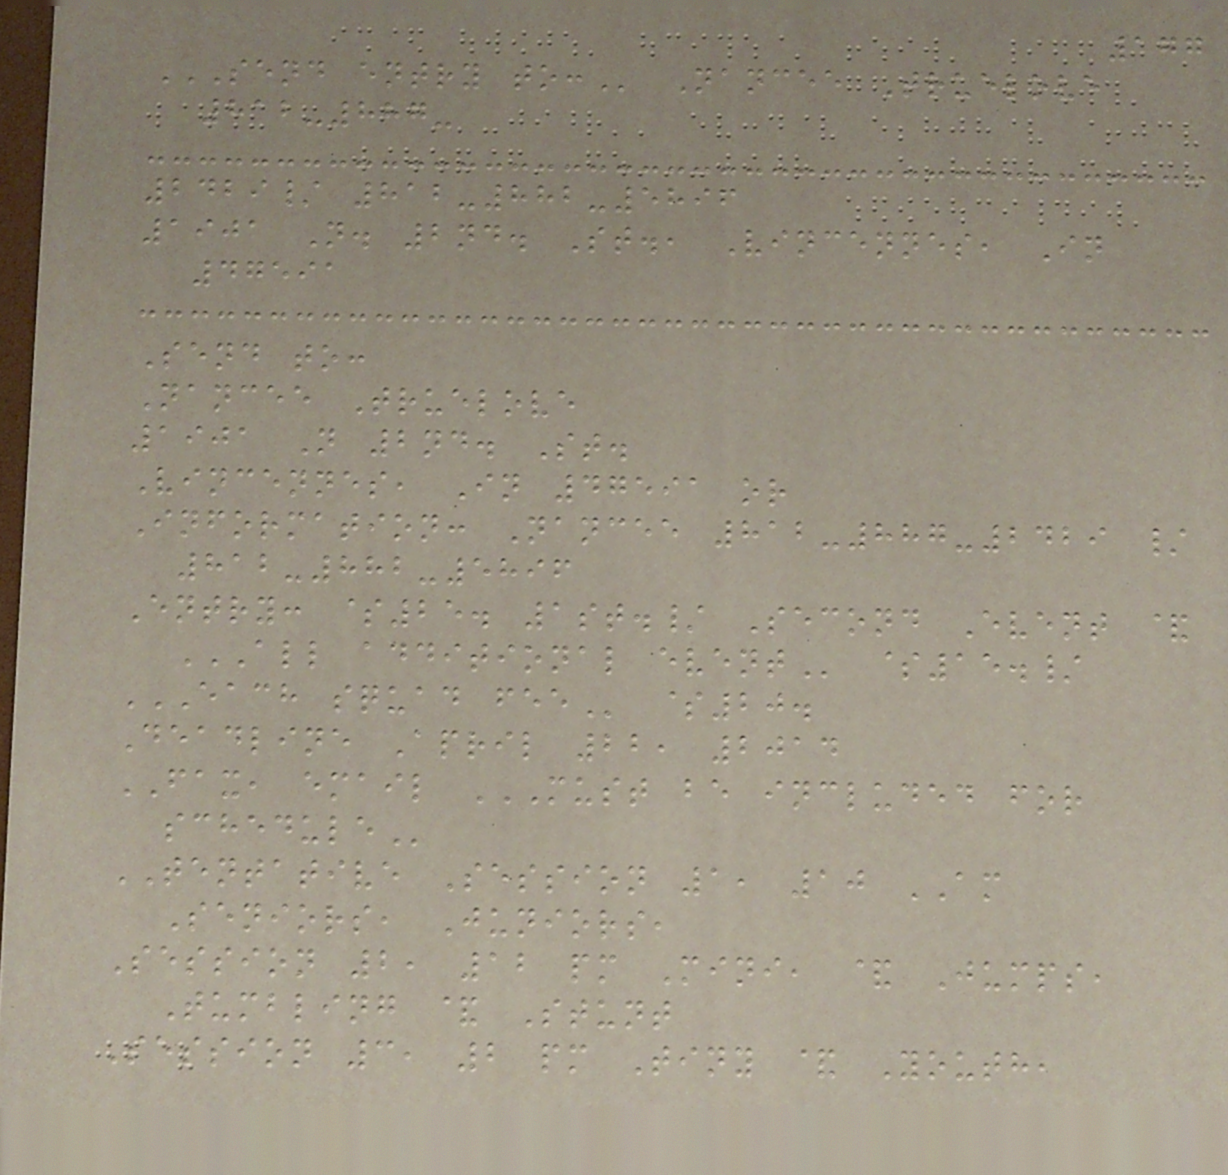177
SEND ENTRY TO: Nancee Truelove
812-887-
2429/ 812-882-5896
1901 N. 2nd. St., Vincennes, In
47591
Send to:
Nancee Truelove
1901 N 2nd. St.
Vincennes, In 47591 or
Information: Nancee 812-887-2429 /
812-882-5896
Entry: $25. 1st./ Second Event &
ALL ADDITIONAL EVENT $15./
EACH SQUAD FEE $20.
Deadline April 22, 2014
FAX, email MUST BE INCLUDED FOR
SCHEDULE
TENTATIVE Session 1, 10 AM
Seniors, Juniors,
Session 2, 12 pm Mini, & Jumps,
Tumbling & Stunt
Session 3, 2 pm Tiny & Youth,
